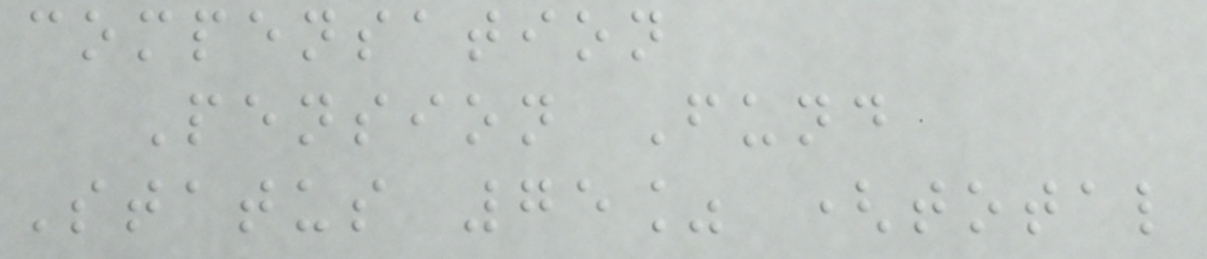compensation
Pension Fund
Status 75% (total
